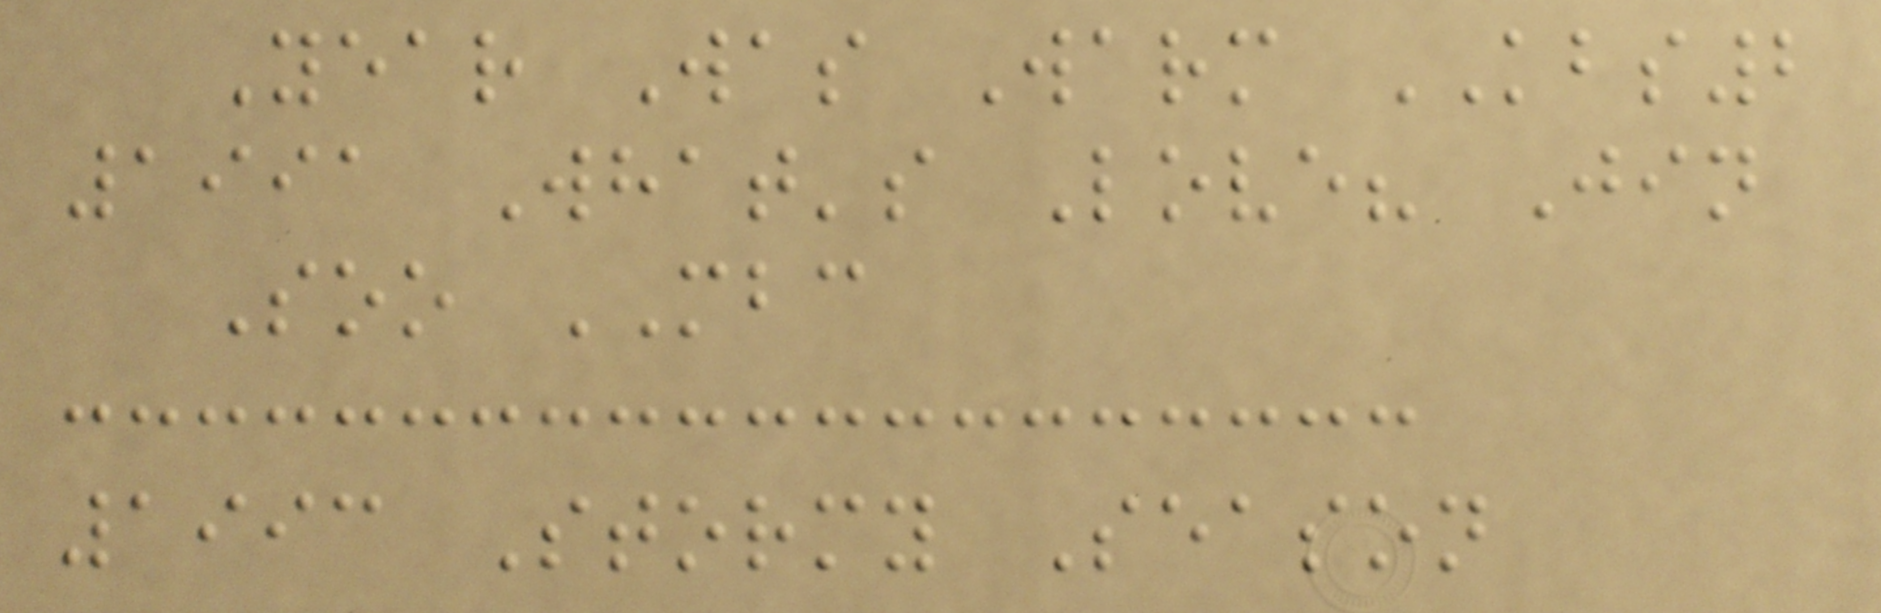Year Was Warm KBS2
1991 What's Love? Jin
Soo MBC
1993 Stormy Season
